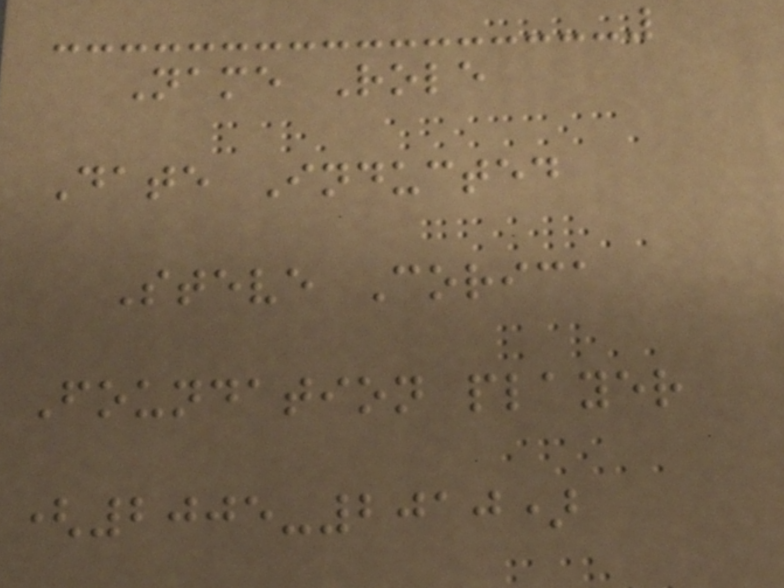Name Role
Date Inducted
Steve Corica
Foundation player
(2005-2010)
